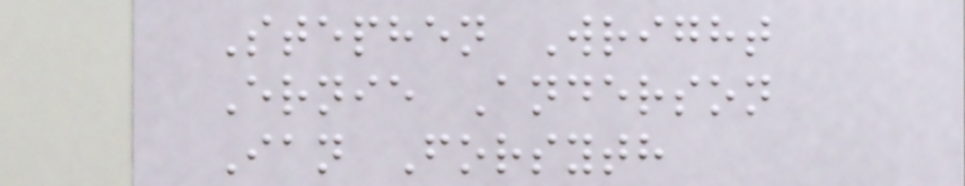Stephen Wright
Ernie Anderson
Ian Forsyth
